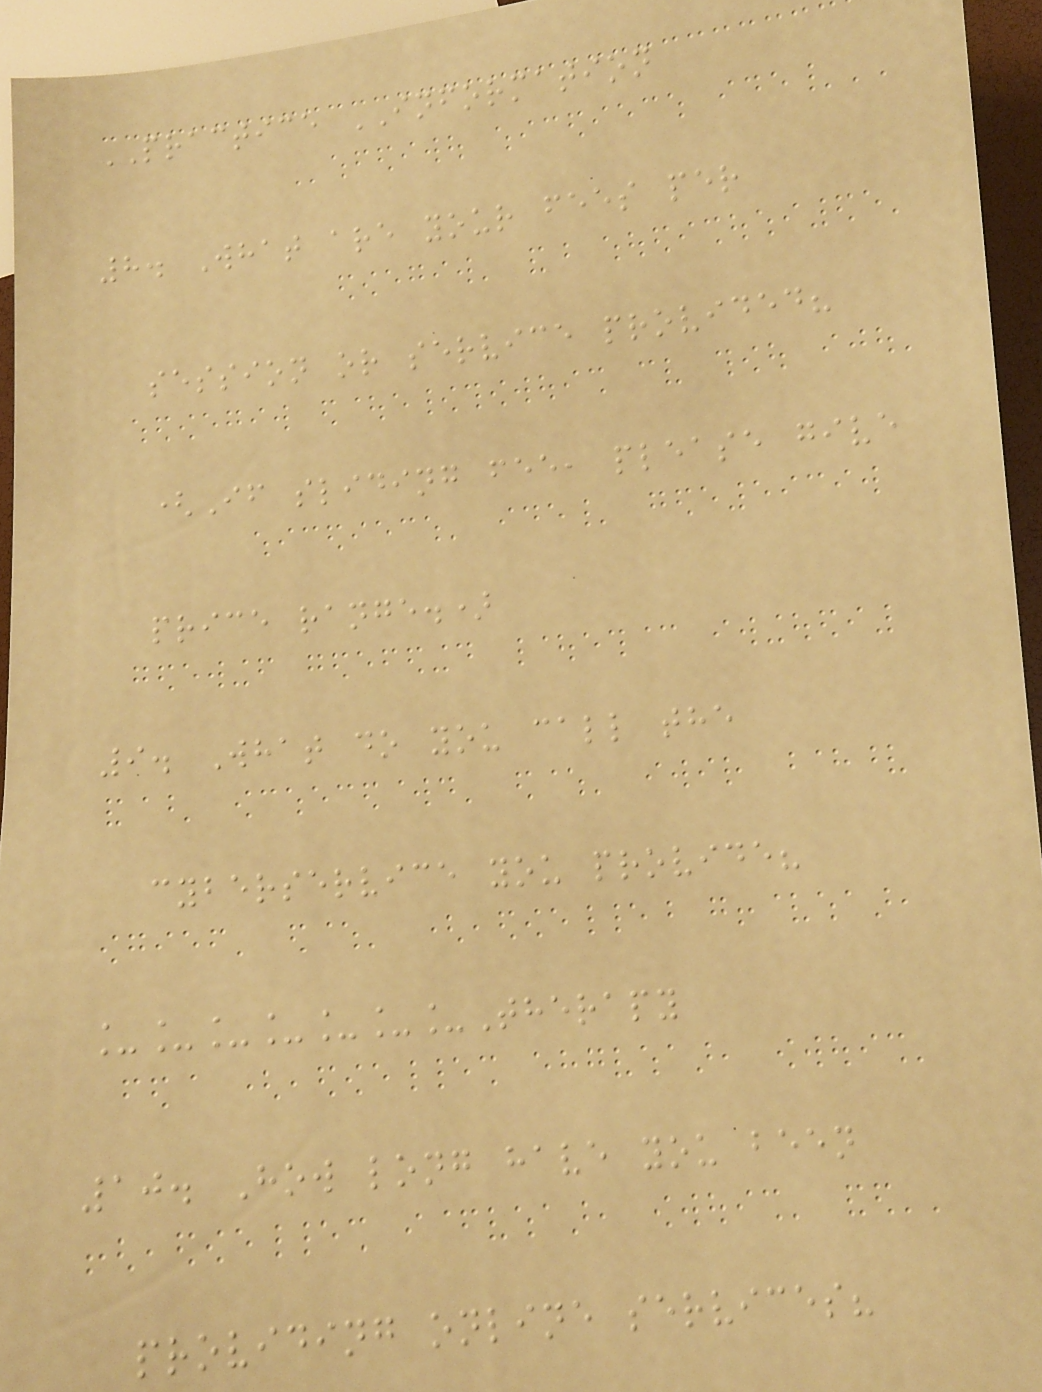PRACTICE INFORMATION
8. What are your fees per
session or service provided?
(If sliding fee, please give
price range.)
9. What do you call the
cyberservice you provide?
_______Therapy
10. How long have you been
providing online services?
